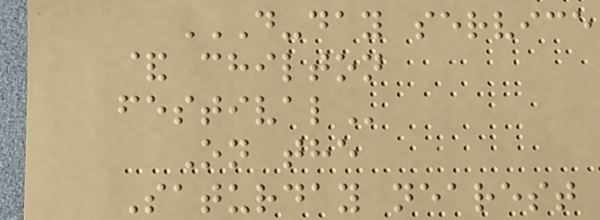D-DAY SERVICE
& CHILTON
FESTIVAL
On the
Saturday nearest
